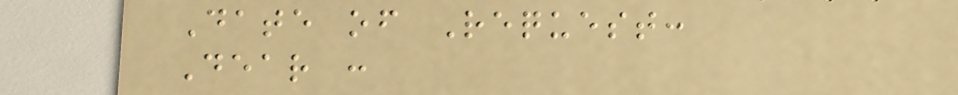Date of Request:
Dear :
